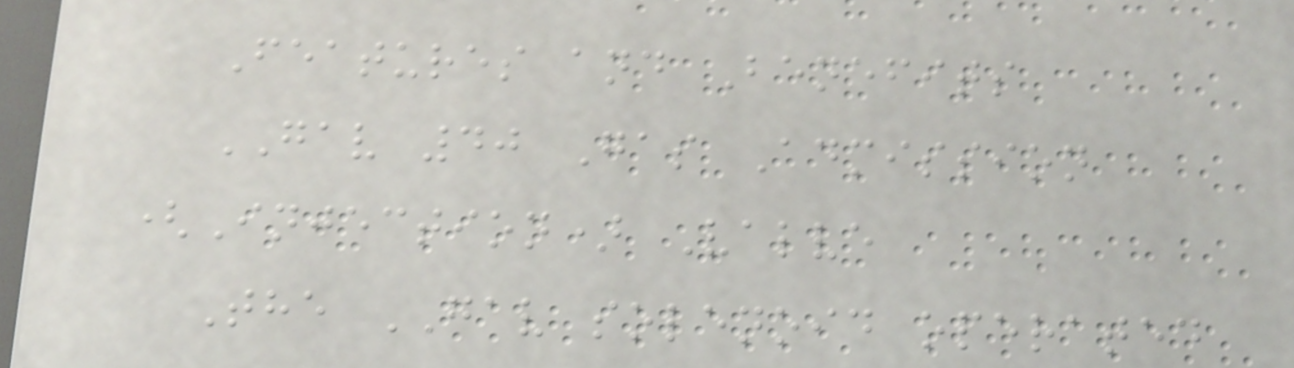Features and Benefits
GAV 40 Gas Admission
(Injection) Valve
The GAV solenoid operated
